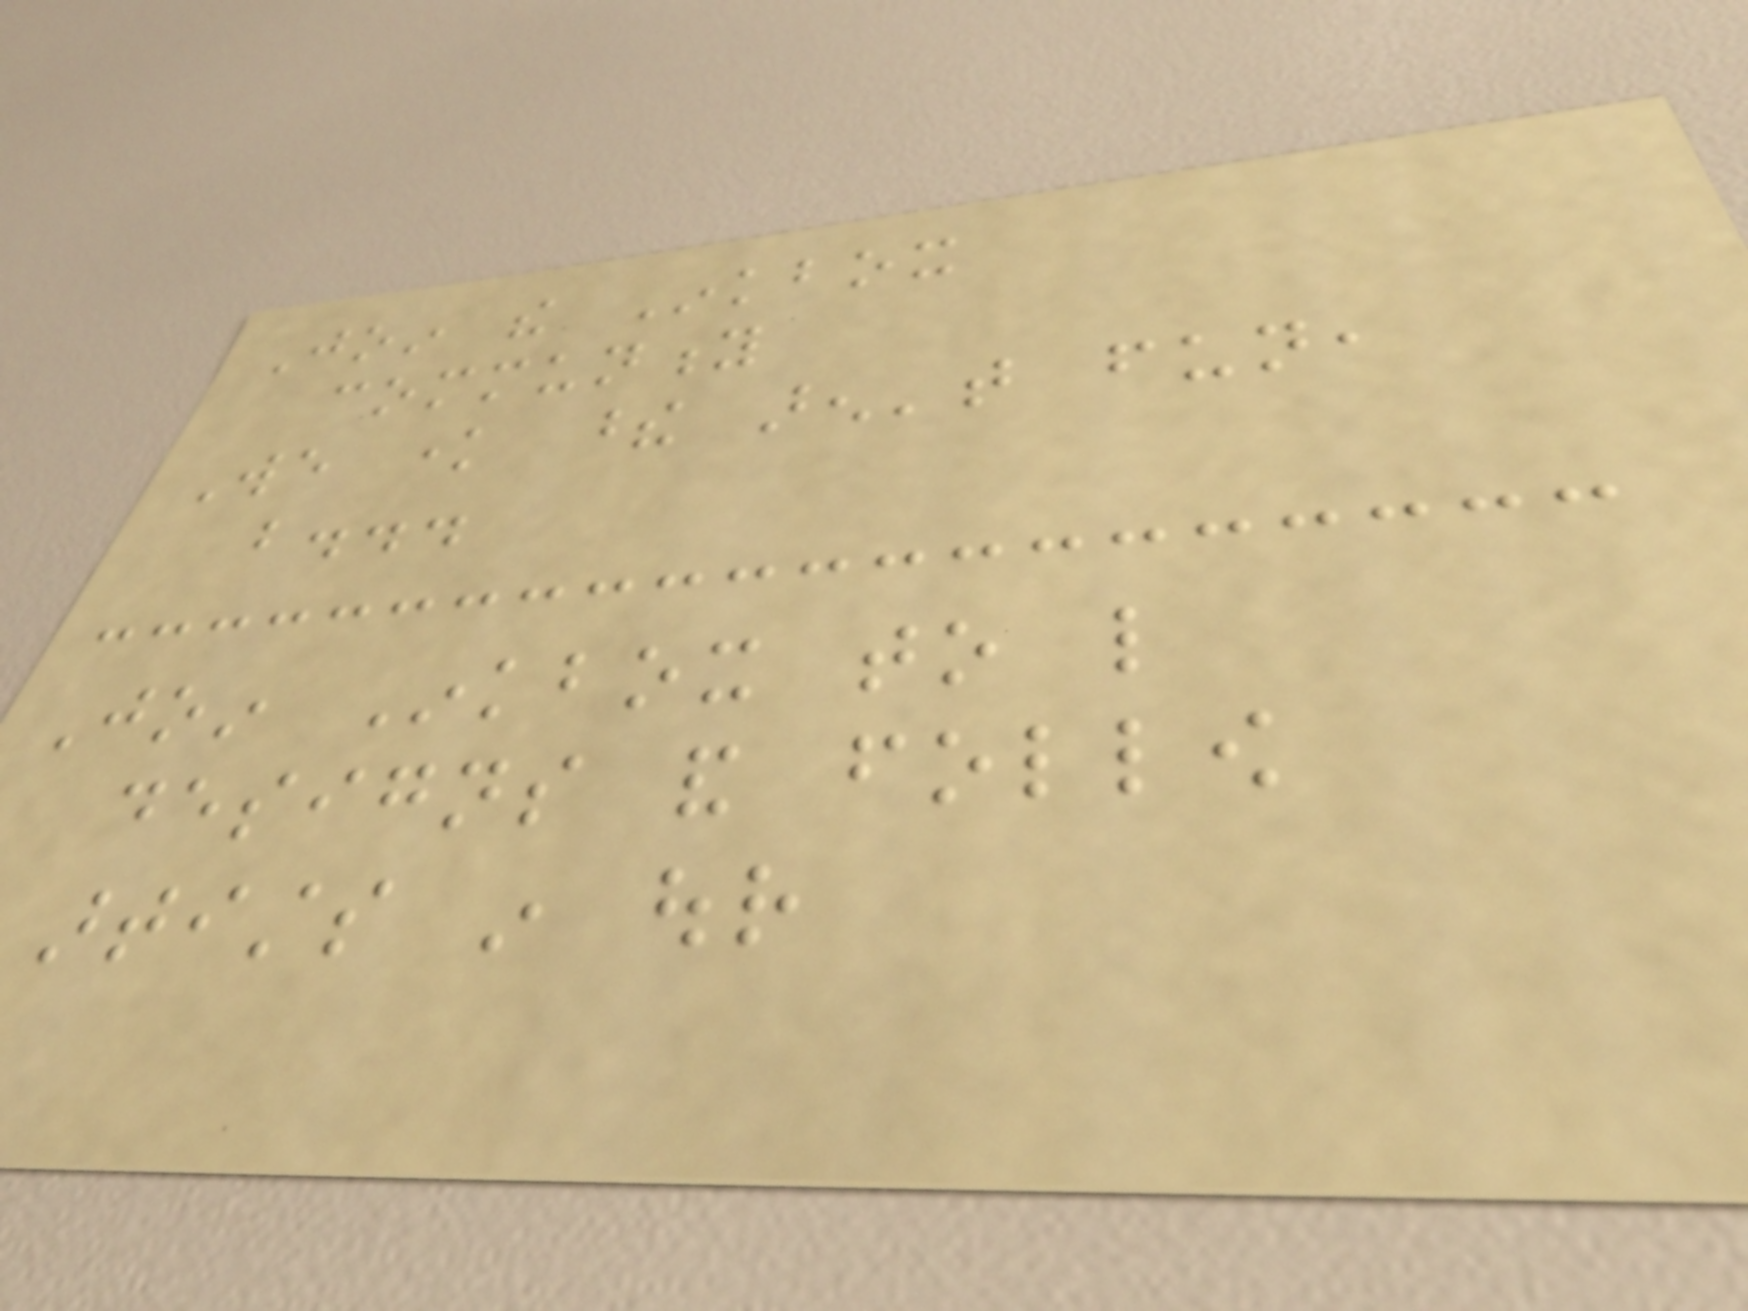Join the Inkbox
community
We know these aren't fun,
but...
Join Inkbox to like
designs and follow
artists in our
